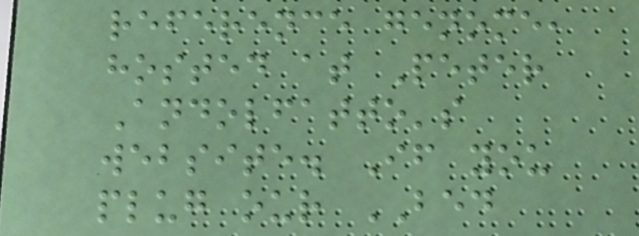reference genome,
hosted at Peter
Andolfatto's
website. If you
plug our BED
